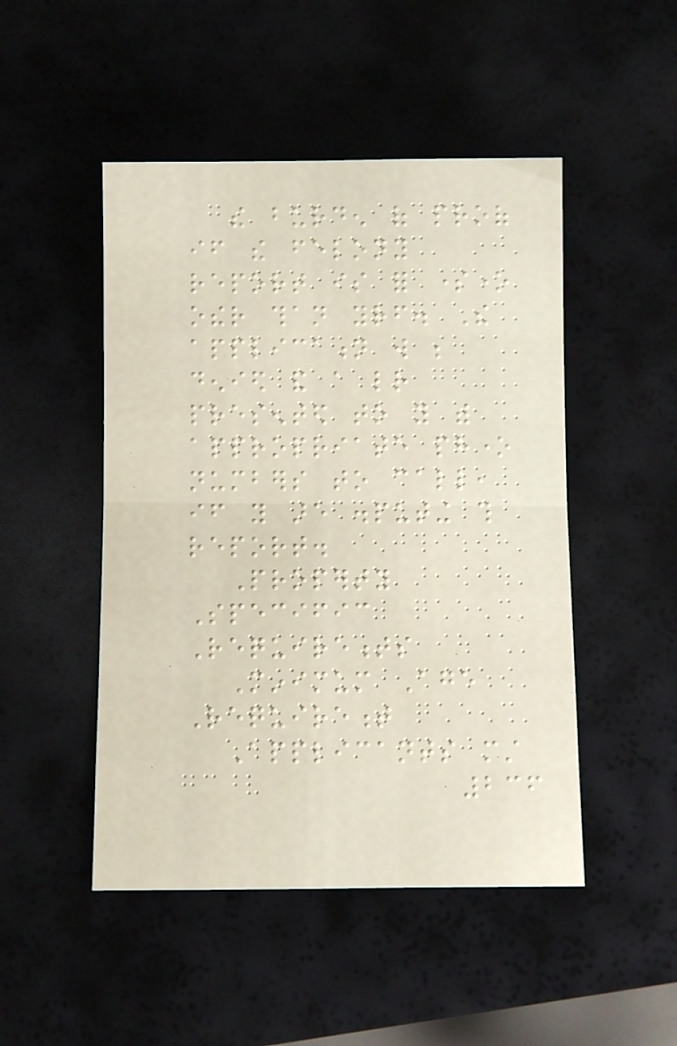the burden of proof
if the felony
report is for someone
other than yourself. The
application will be
denied and a letter
presented to you with
appropriate phone
numbers to call,
if you are disputing this
report.
Property
Specific
Requirements
Minimum Age
Requirement
Applicants must
236
